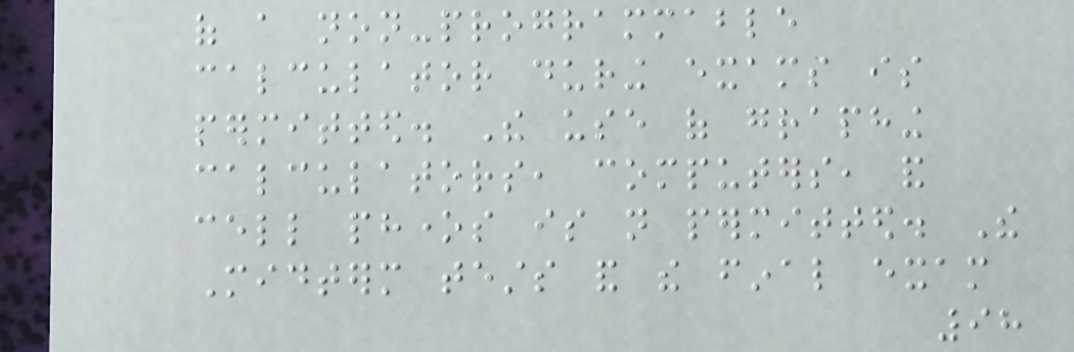of a non-programmable
calculator during exams is
permitted. The use of graphing
calculators, computers, and
cell phones is not permitted. The
Midterm tests and the final exam
98
